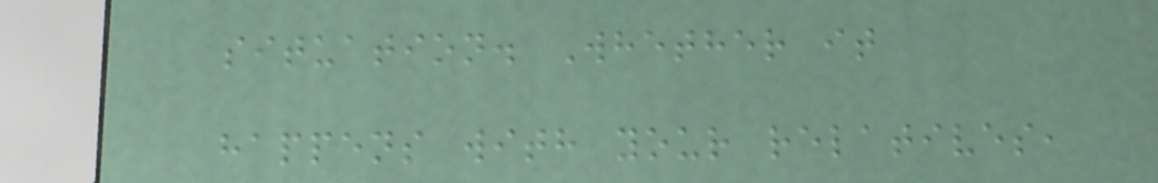situation. Whether it
happens with your relatives,
